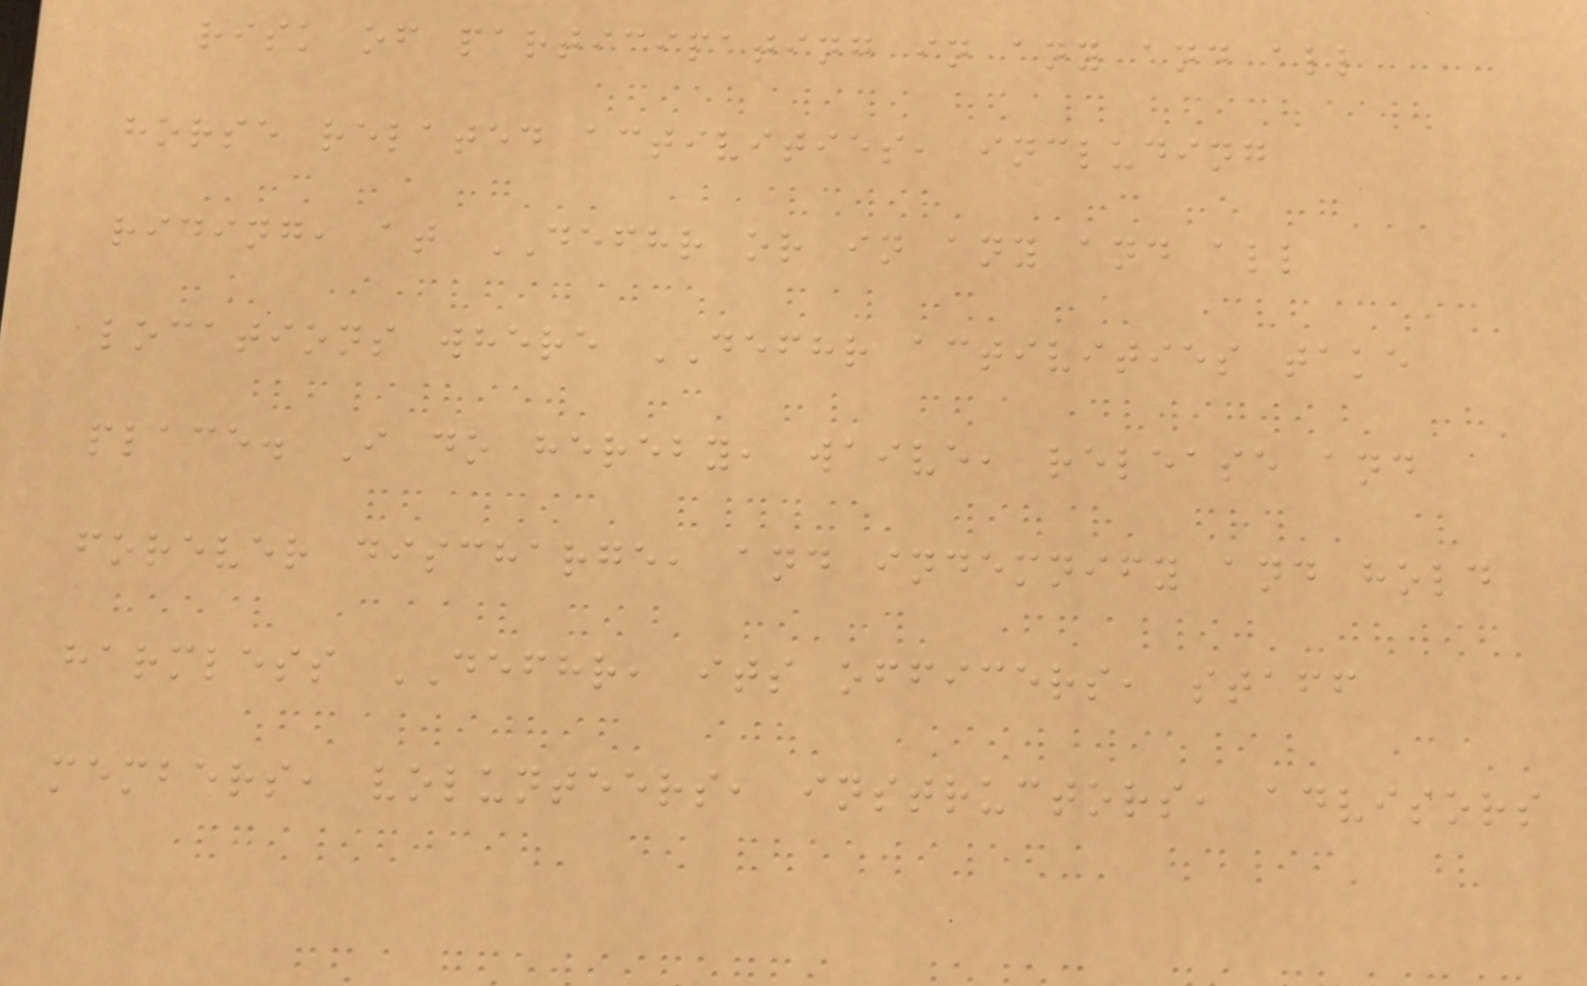risk of participating in any and all
horse related activities, including
riding, at DEFHR or in any and all
locations where DEFHR activities take
place. I do hereby, waive, release and
forever discharge, and indemnify and hold
harmless DEFHR, its officers, staff
members, volunteers, instructors, advisors
